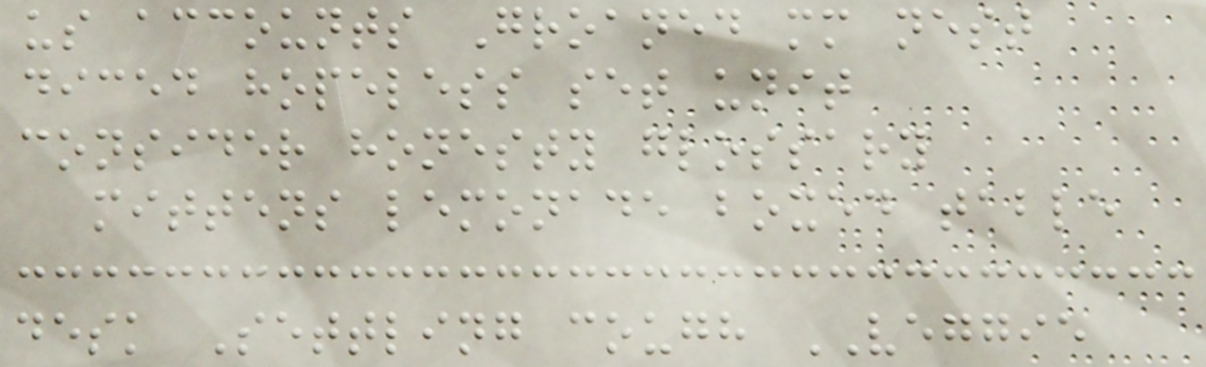us accounts Groaned mm nest
diced hopeless set unit
consider honesty glossary
mittens lemonade boxed table
desk Settling cough VEGGIE
